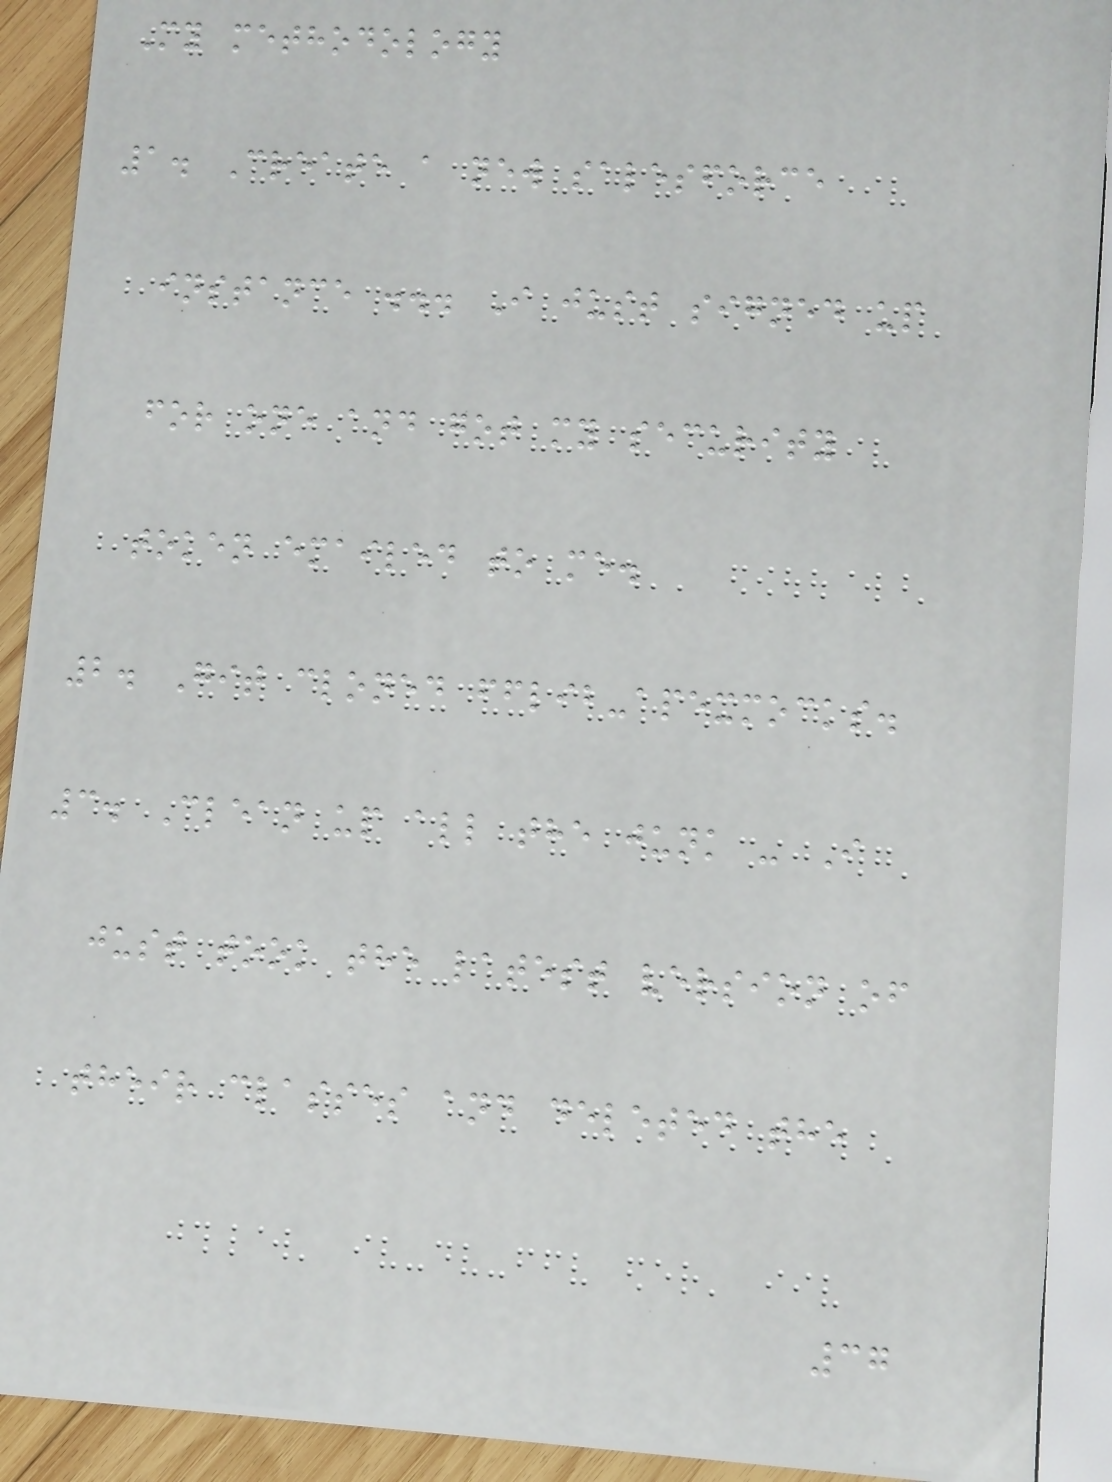My methodology
1. Create a new salesforce
instance ... I just signed up
for one and got my security
token emailed to me.
2. Git cloned fflib-apexmocks.
3. Clean up all the junk - I
just took the latest version of
their classes and deleted the
37
